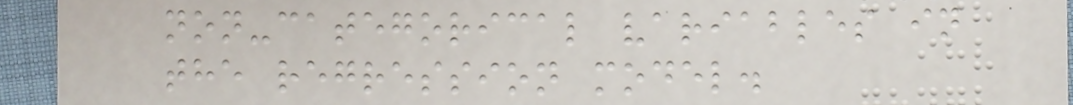non-categorical variables in
the regression model.
